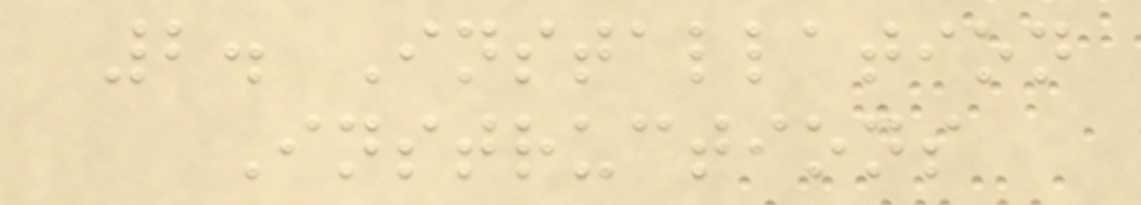2. Installation
Instructions
